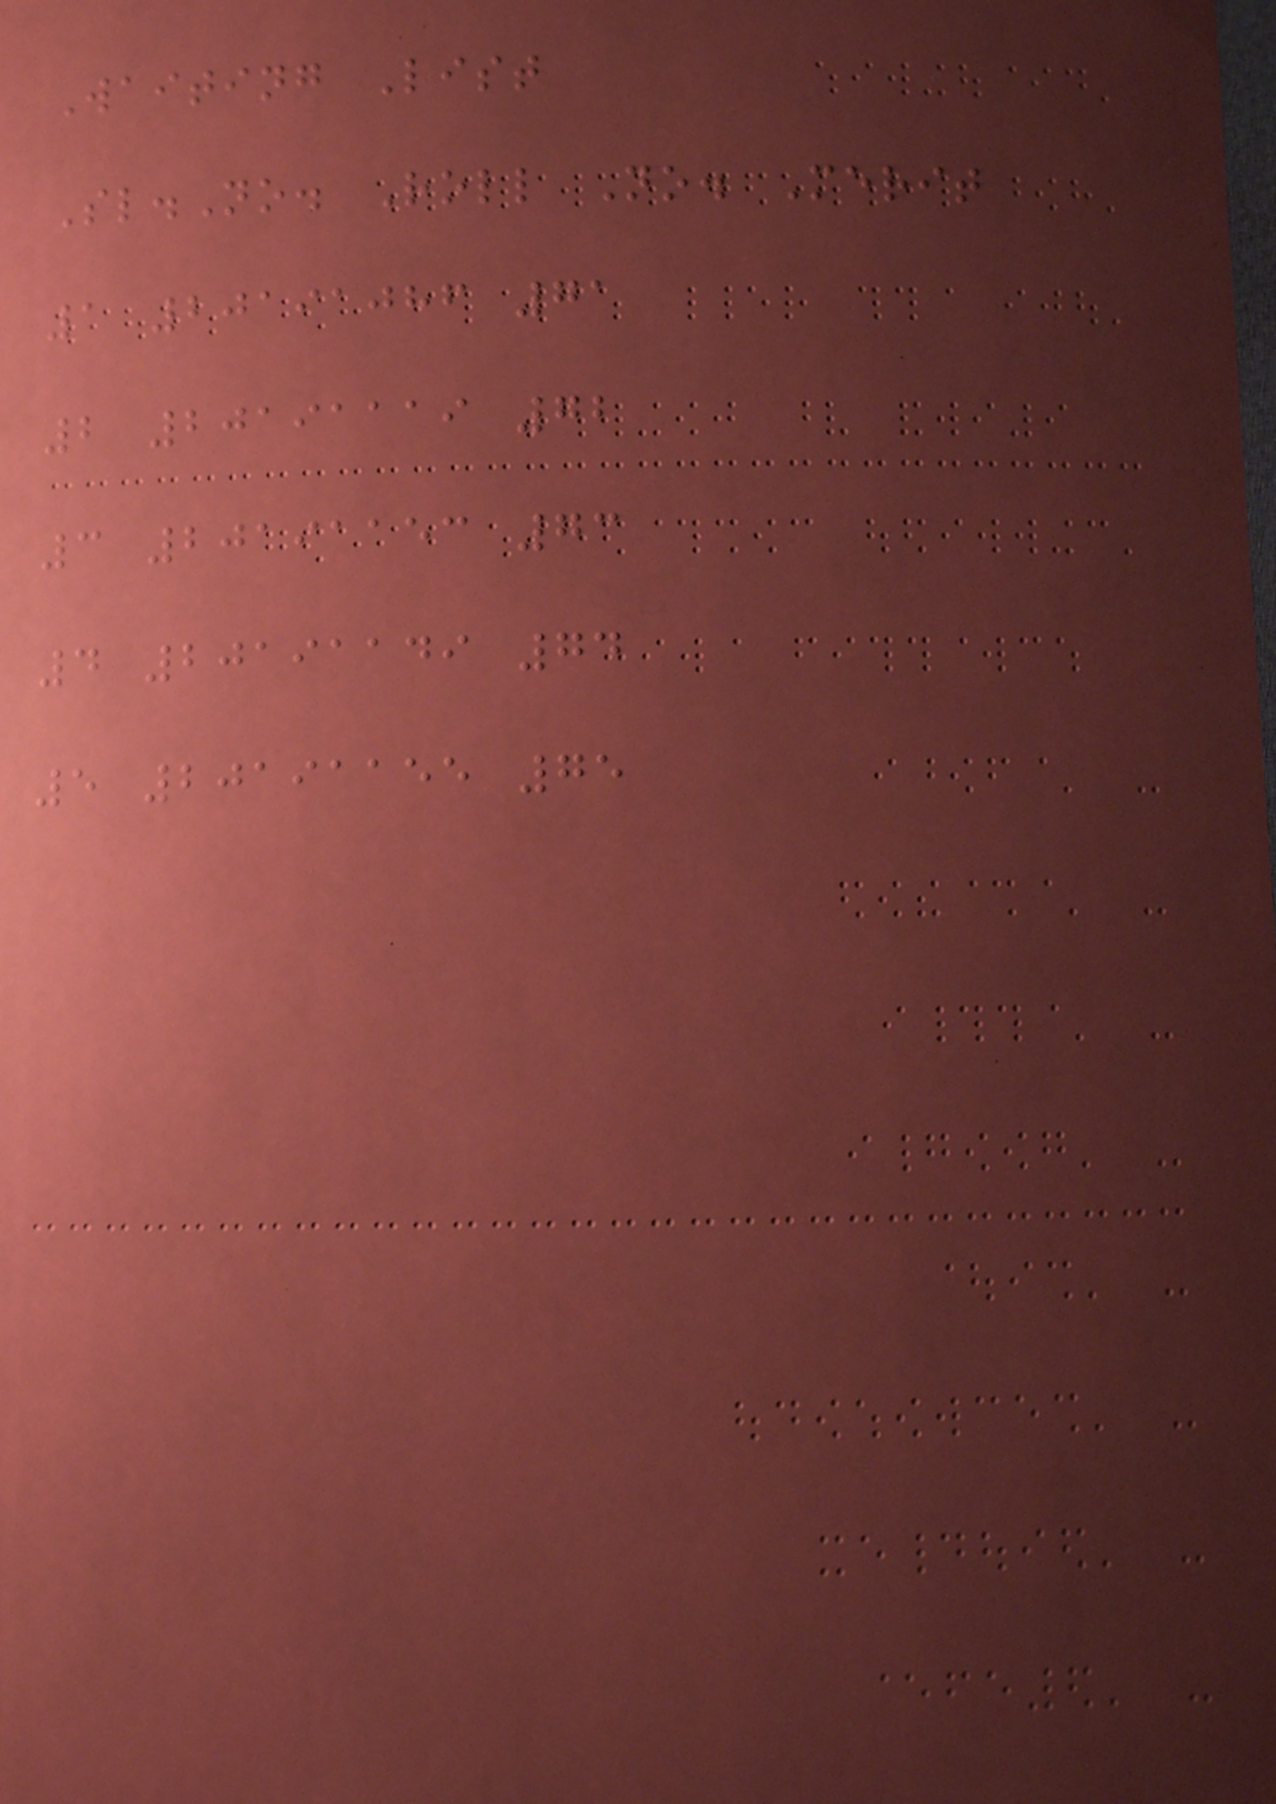Waiting List
Sl.No. Roll No. Merit
1 20191086 71
2 20191119 72
3 20191153 73
4 20191149 74
5 20191155 75
